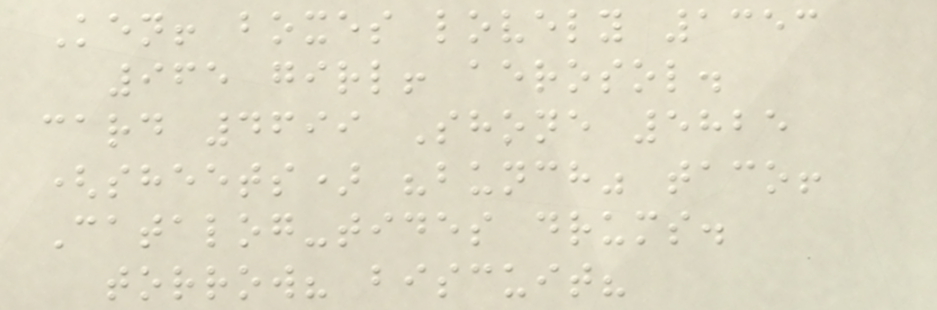Ken! boxes lovely 1353
965 girl! aerosol.
card 4699 Shone 5825
(sheets) "bunch" taco!
Catalog-tides drums.
torrow? biscuit?
